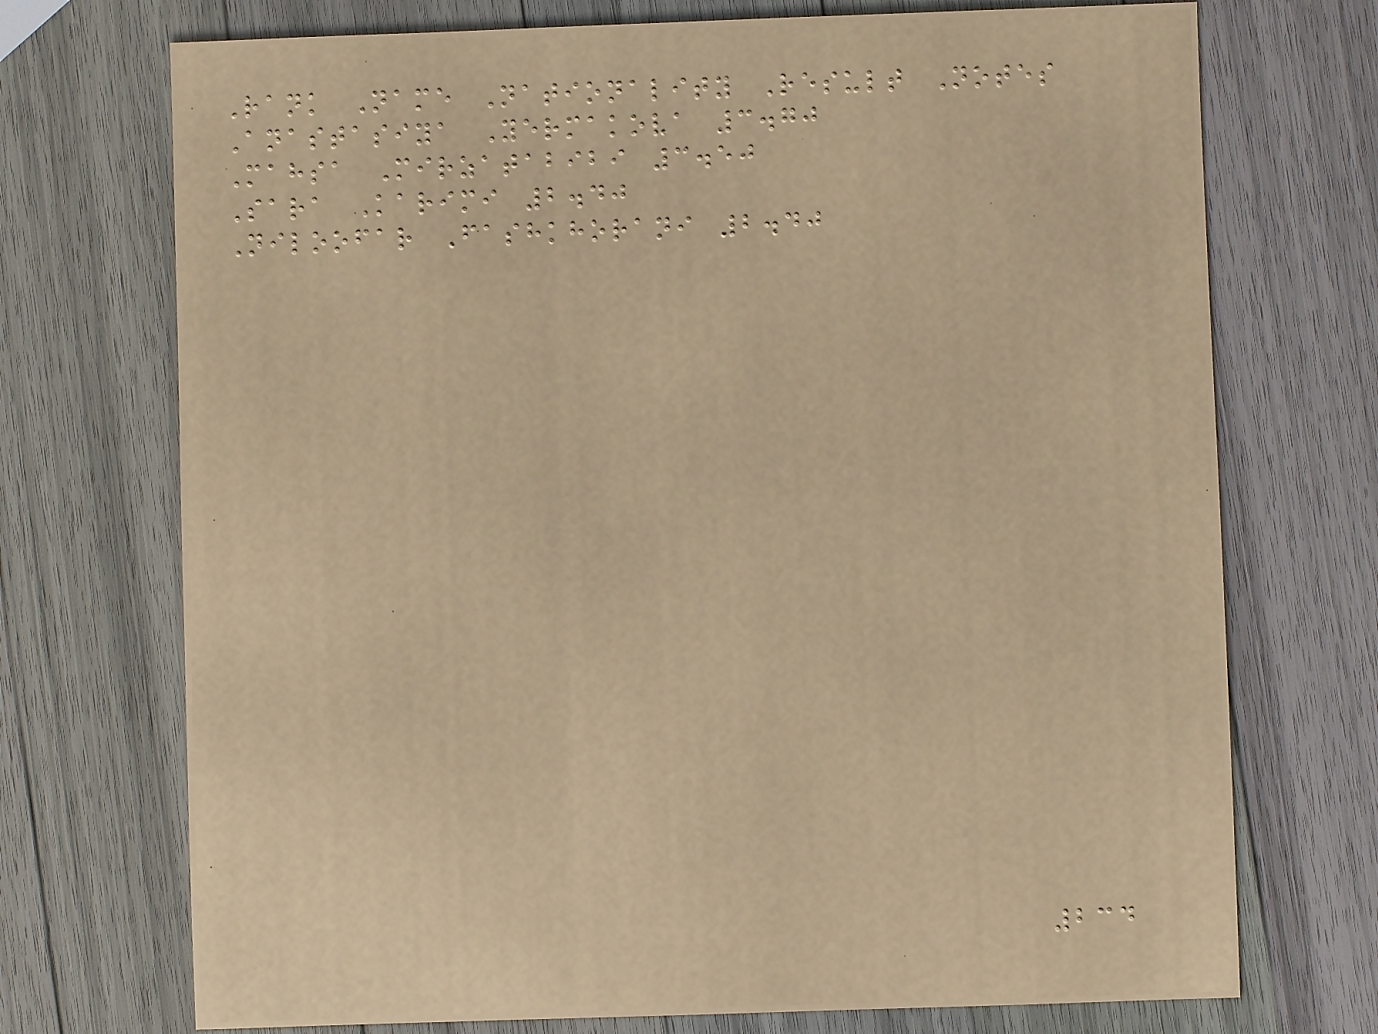Rank Name Nationality Result Notes
Anastasiya Yermakova 3.70
Mahsa Mirzatabibi 3.50
Sara Karimi 2.40
Niloofar Fashkhorani 2.40
234
